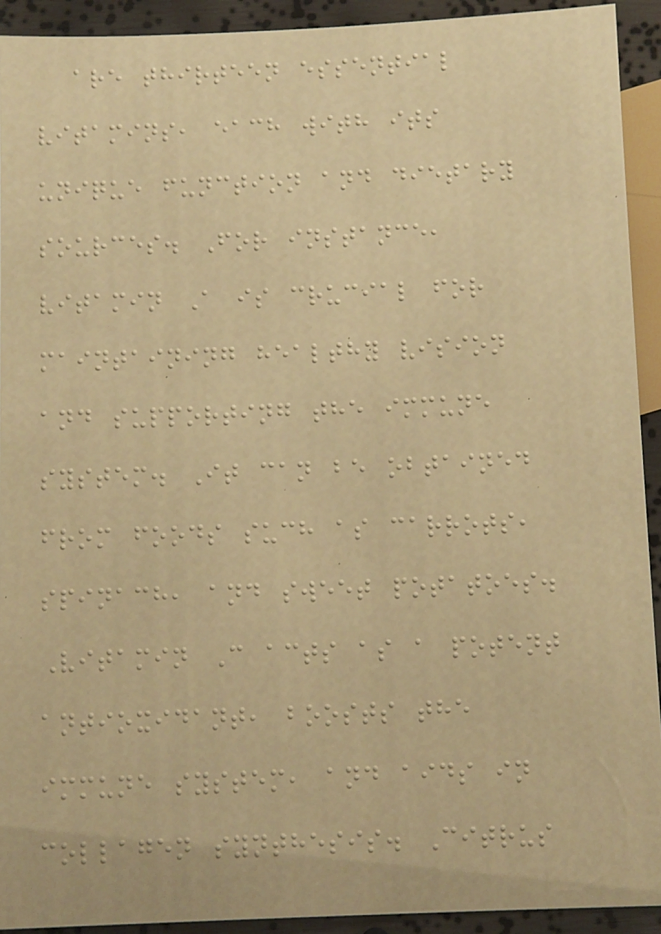are thirteen essential
vitamins, each with its
unique function and dietary
sources. For instance,
vitamin A is crucial for
maintaining healthy vision
and supporting the immune
system. It can be obtained
from foods such as carrots,
spinach, and sweet potatoes.
Vitamin C acts as a potent
antioxidant, boosts the
immune system, and aids in
collagen synthesis. Citrus
